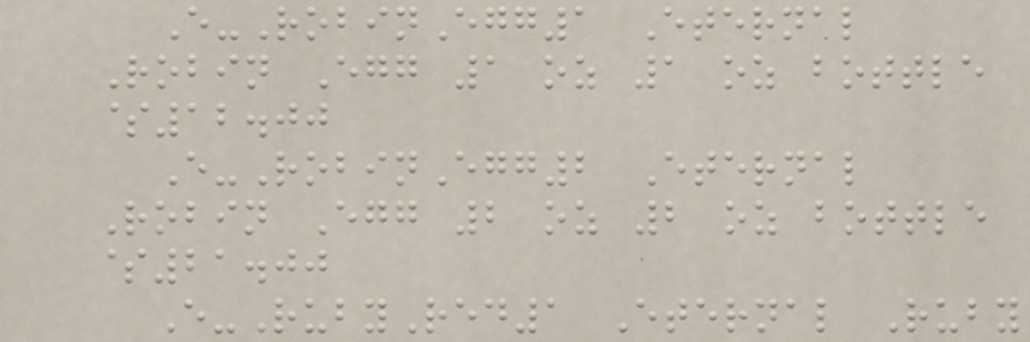E-RobinEgg1 Eternal
Robin Egg 1 oz 1 oz bottle
$12.00
E-RobinEgg2 Eternal
Robin Egg 2 oz 2 oz bottle
$21.00
E-RubyRed1 Eternal Ruby
